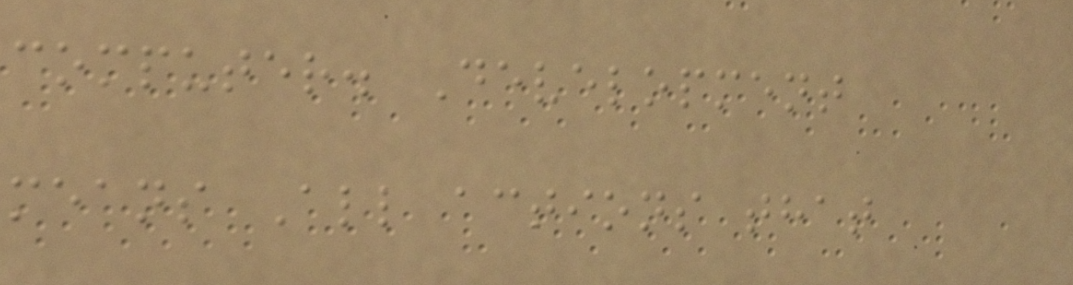computer. Development
means All actions that
